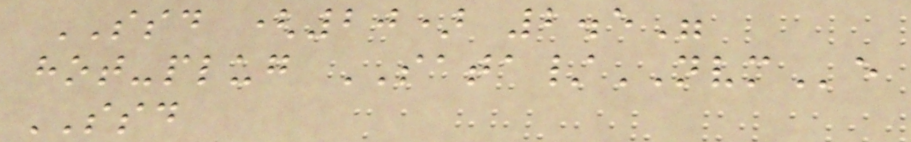SSD (20) 2.5"
hot-plug SATA/NVMe
SSD
